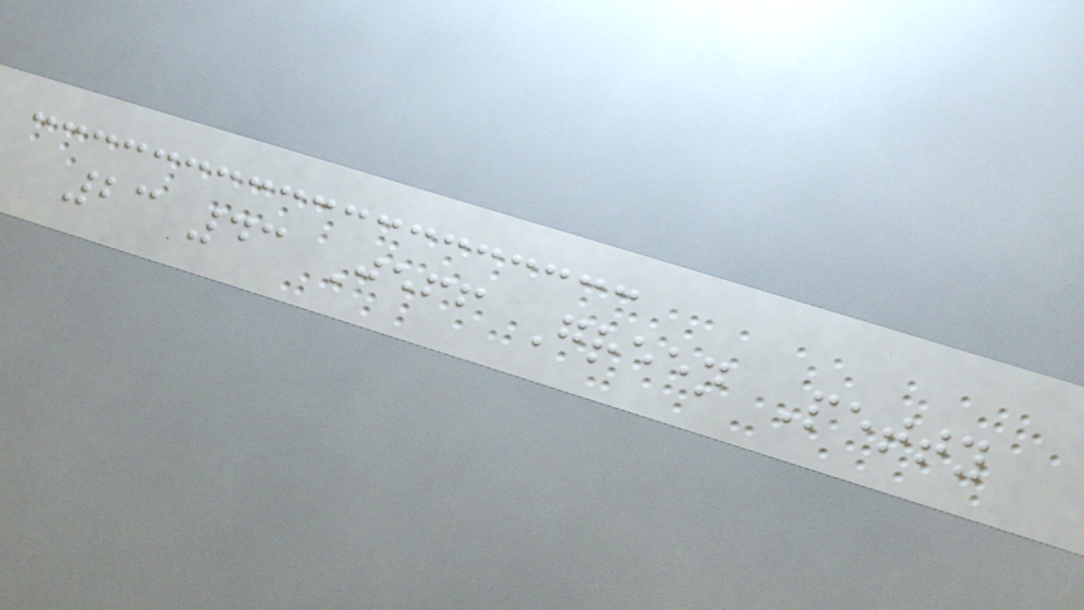23 43 Jeff Green Petty
